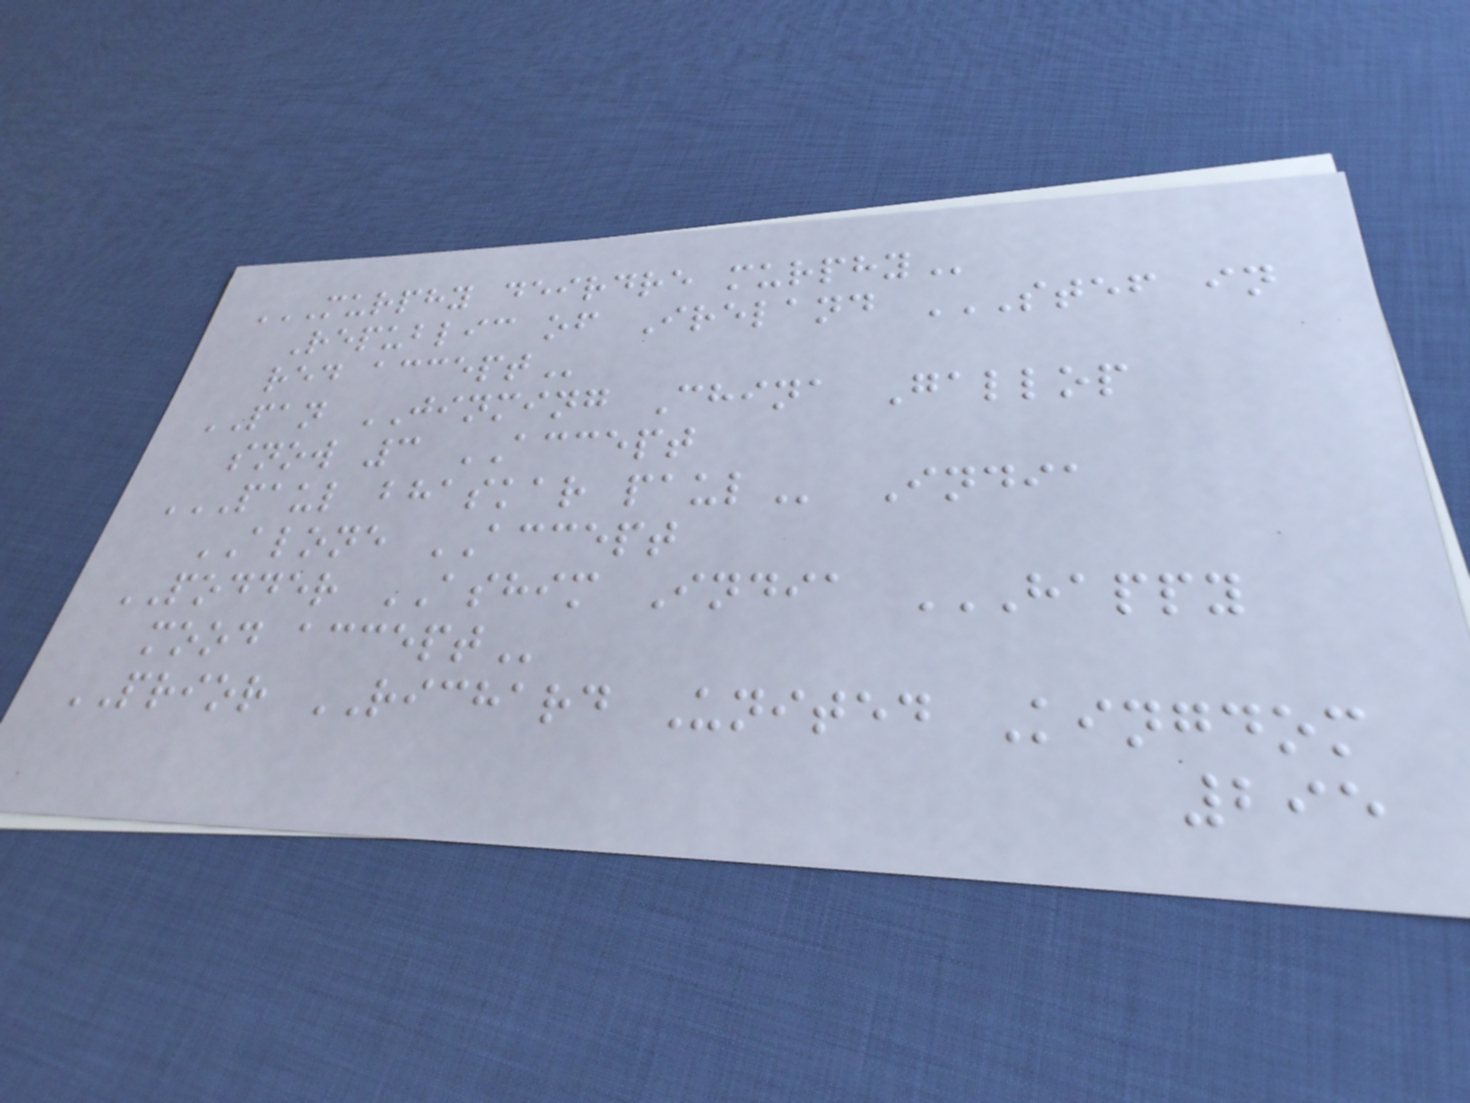MURPHY DEIRDRE MURPHY
Republic of Ireland STEF IN
RED ACCEPT
PAN JINMING China Gallop
snow 3 ACCEPT
PAUL BHASKAR PAUL India
ALONE ACCEPT
PODDER ASHIM India HAPPY
MOOD ACCEPT
PRIOR RICHARD United Kingdom
295
